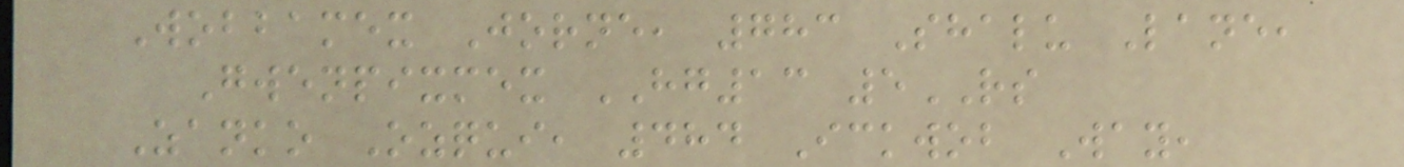Wobbamex Jorne, 783 Shalu Lane,
Gwenpixmex HG13 5RS
Zanko Ozqui, 484 Ickwob Way,
